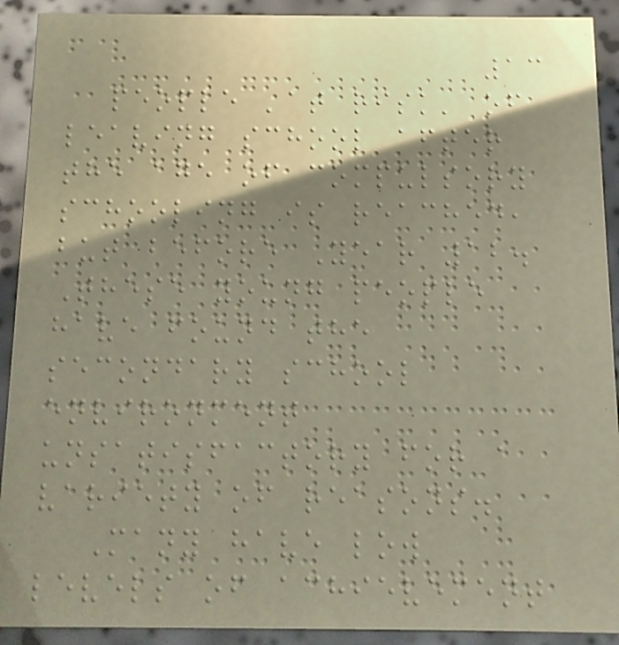13
people 'at risk' of
leaving school after
the age of compulsory
schooling is reached,
but before Year 12.
These young people
have found the
secondary school
environment
unsatisfactory for a
variety of reasons.
Many have low
levels of achievement
